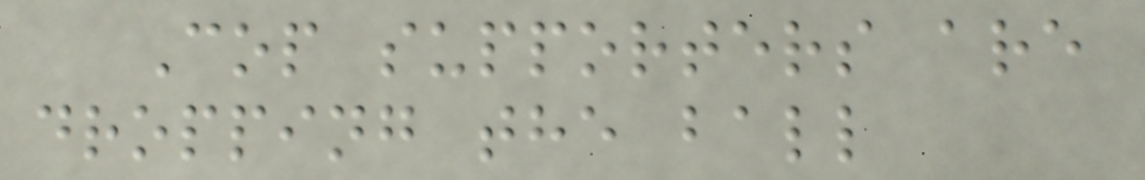Cop supporters are
dropping the ball
